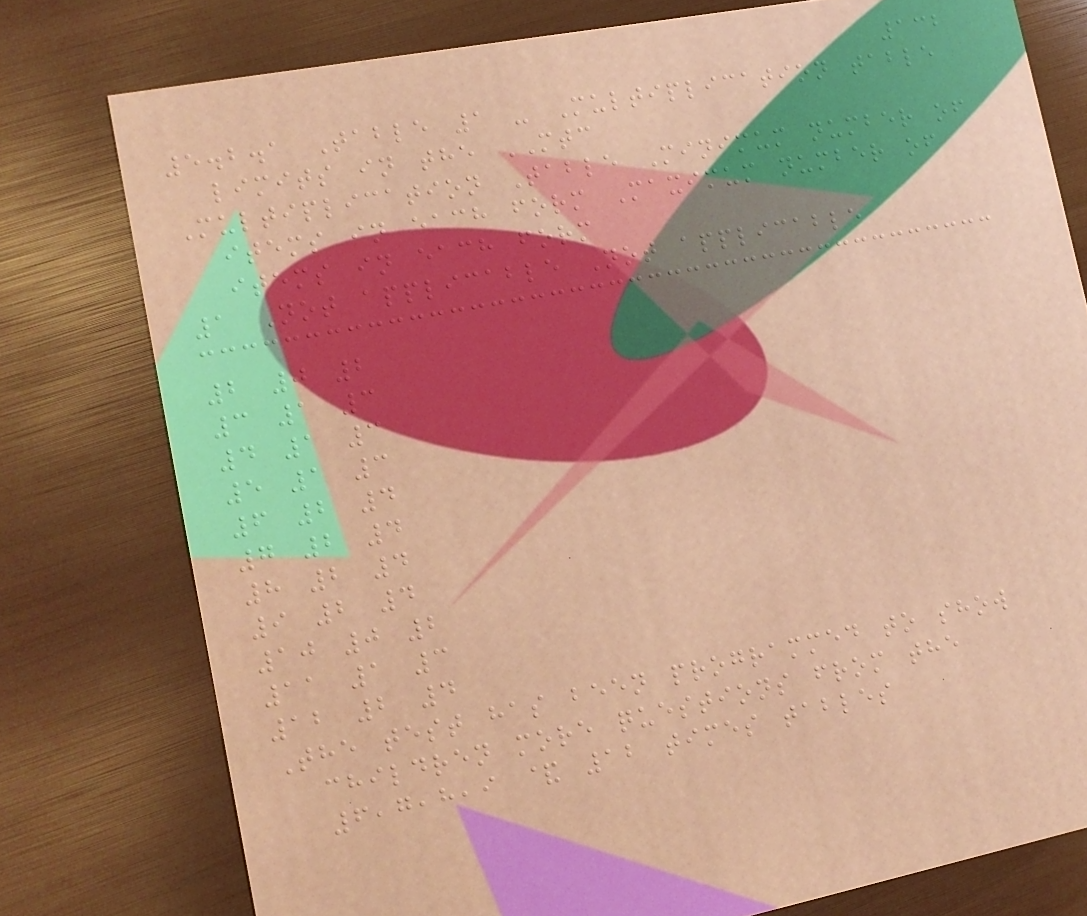132
5.2.1 Table 1 - Multiplication table
limits in the MTC
Multiplication Table Minimum number of
items in each form Maximum number of
items in each form
1 Not applicable Not applicable
2 0 2
3 1 3
4 1 3
5 1 3
6 2 4
7 2 4
8 2 4
9 2 4
10 0 2
11 1 3
12 2 4
The test has been programmed to show
children more questions from the
6,7,8,9 & 12 times tables
